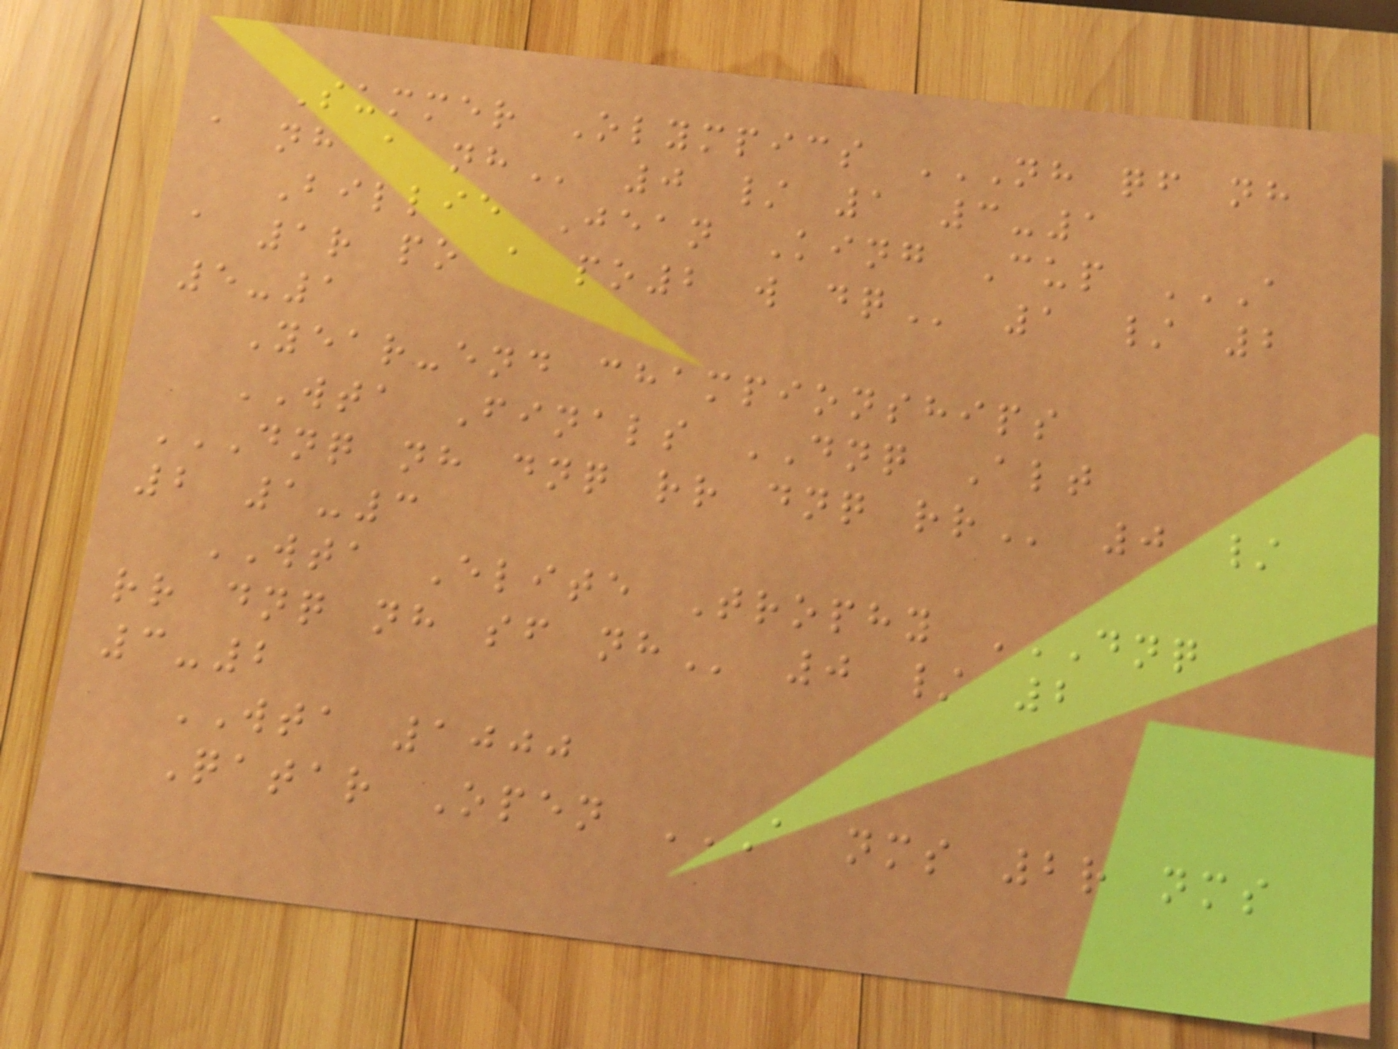Summer Olympics NH QF NH
A NH A NH 0 / 1 3-1
Billie Jean King Cup A
A 1R PO A PO2 W DQ 1 / 2
5-1
Year-end championships
WTA Finals DNQ Alt
DNQ NH DNQ RR DNQ RR 0 /
2 1-3
WTA Elite Trophy DNQ
RR DNQ NH SF NH 0 / 2
3-2
WTA 1000
Qatar Open A NMS 2R NMS
